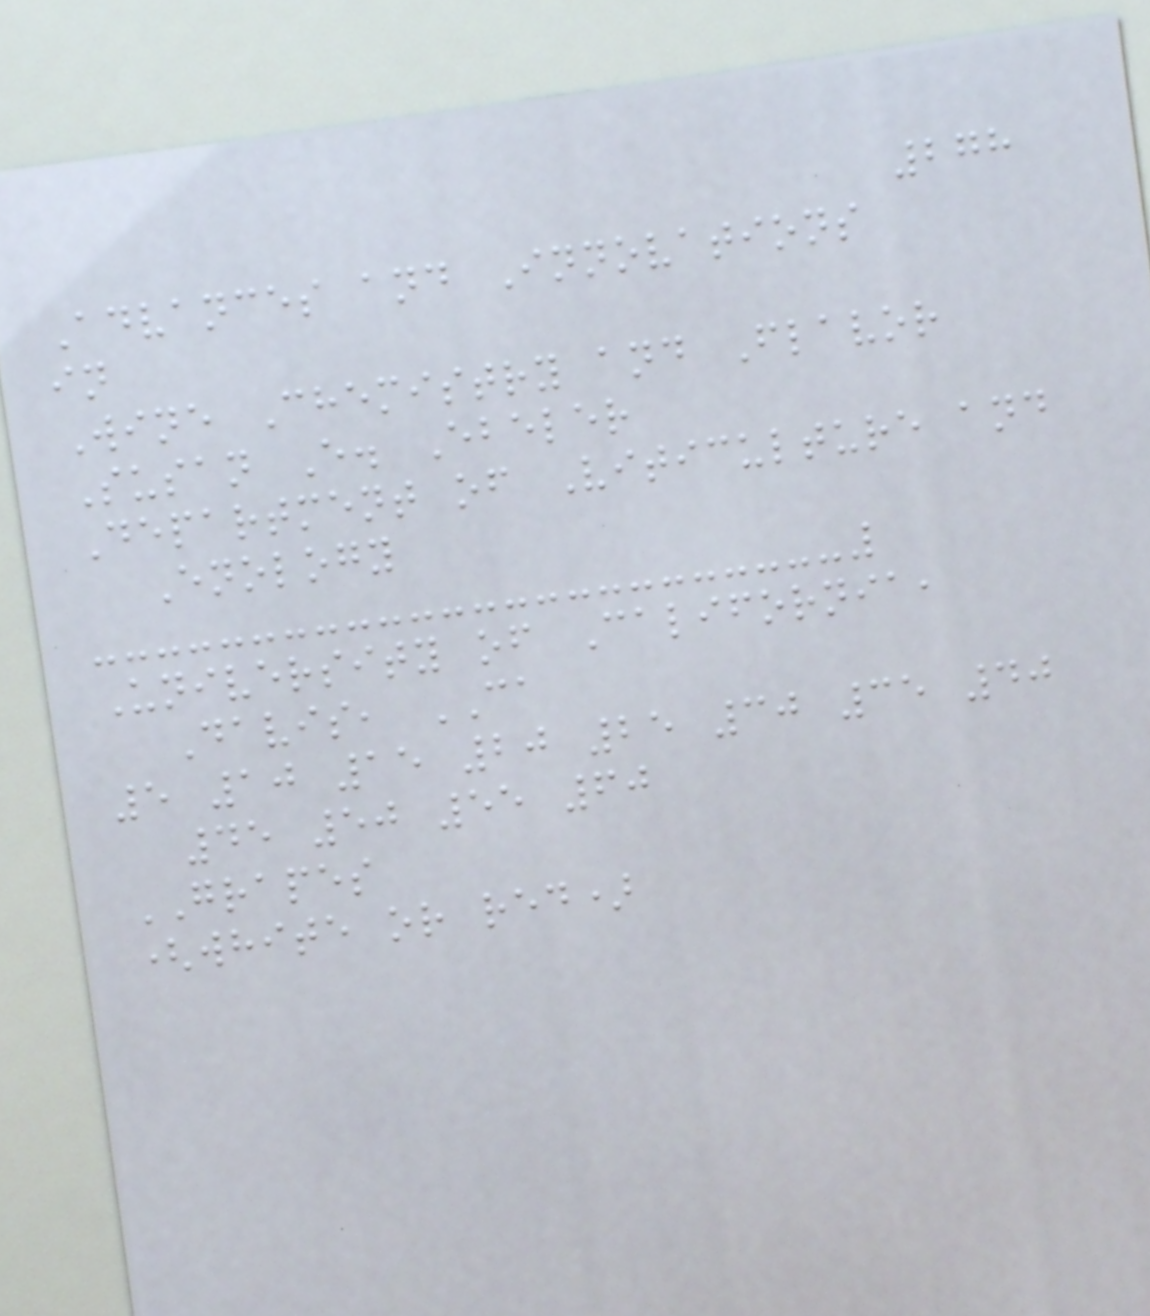278
Advances and Innovations
in
Wine Chemistry and Flavor
Susan E. Ebeler
Department of Viticulture and
Enology
University of California,
Davis, CA
5 10 15 20 25 30 35 40
45 50 55 60
GRAPES
(white or red)
